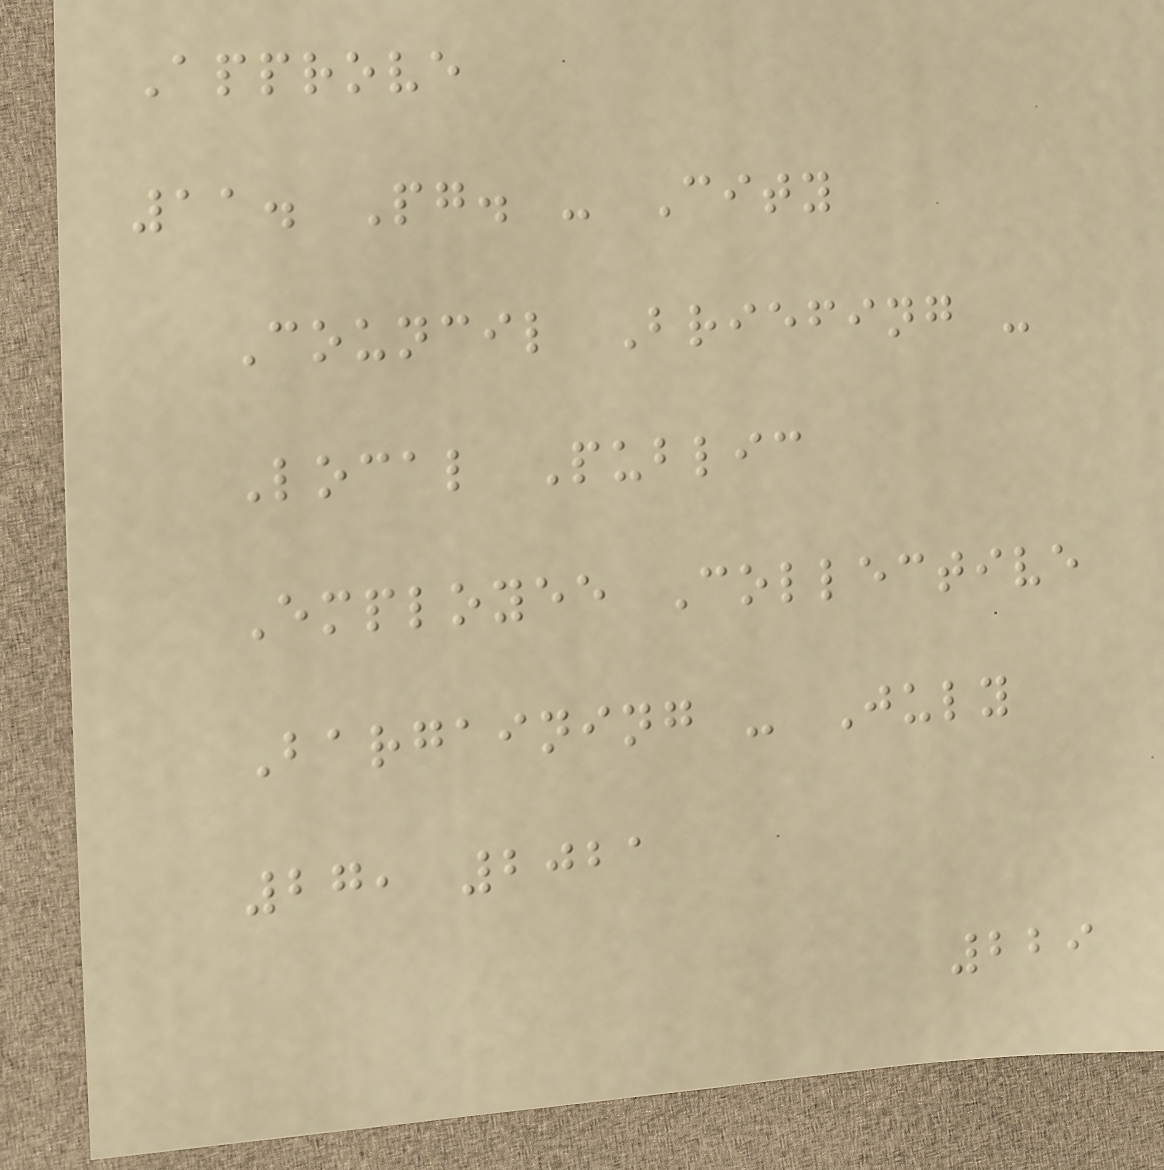Approve
11. Pg. - City
Council Briefing -
Local Public
Employee Collective
Bargaining - July
27, 2021
229
